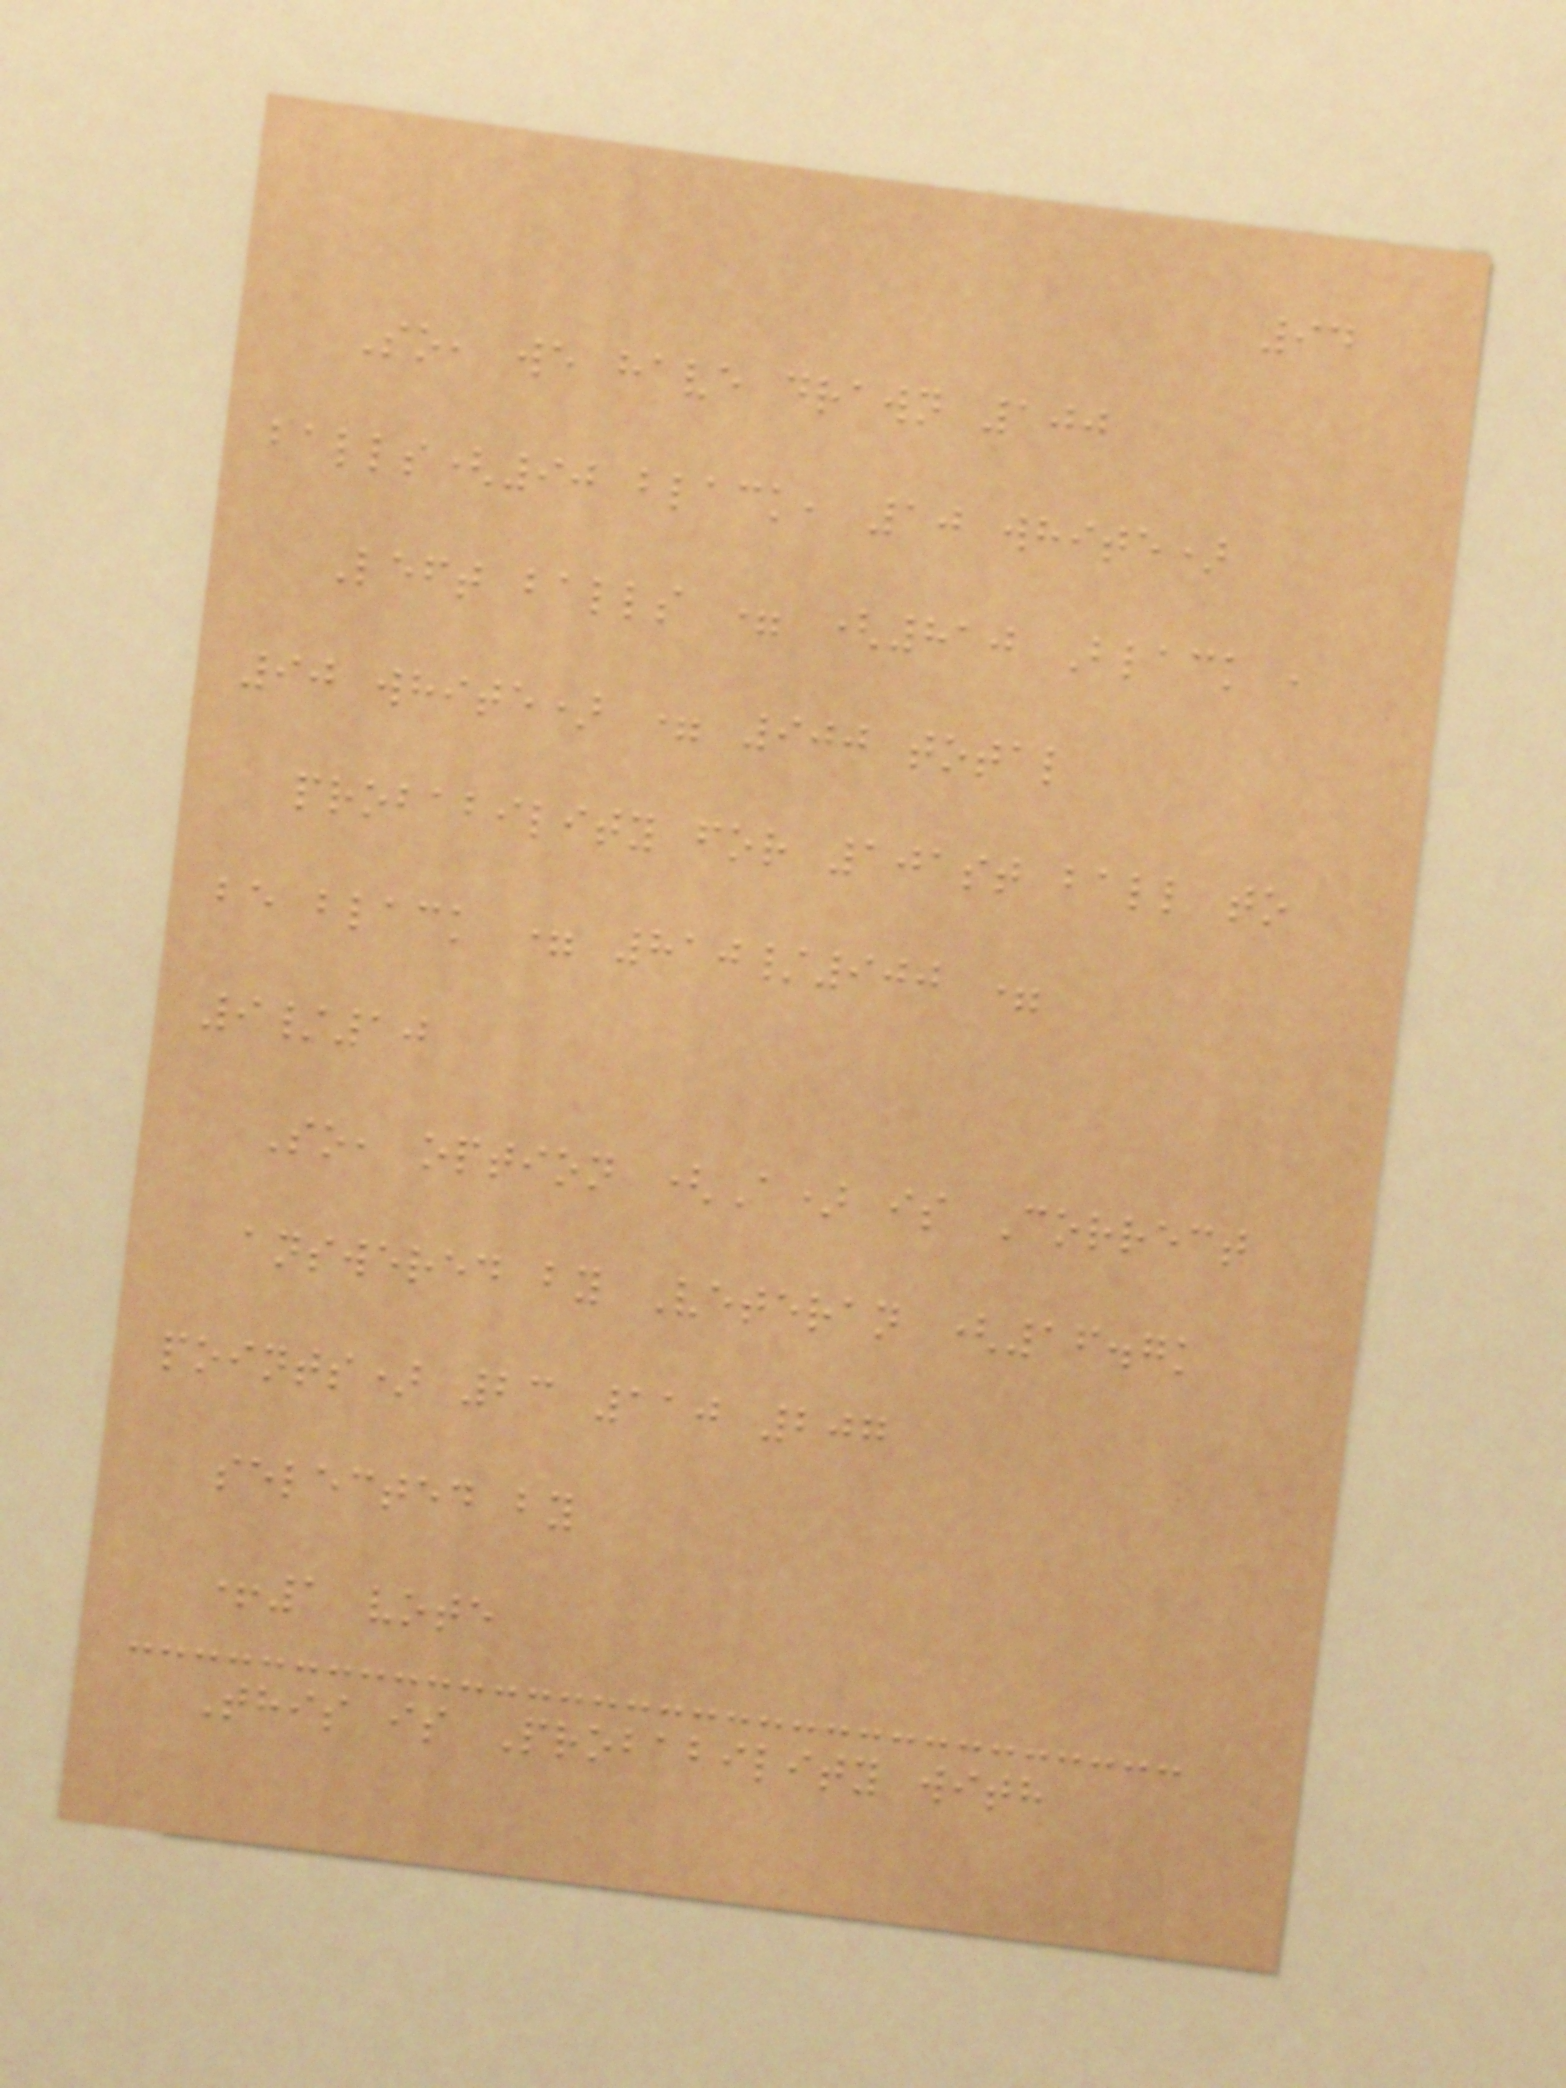94
So, we have drawn 100
balls(90 black, 10 white)
Left balls = (810 Black ,
90 white) = 900 total
probability for 101st ball to
be black = 810/900 =
9/10
So, option (A) is Correct
answered by Veteran (16.7k
points) 23 110 207
selected by
+1 vote
This is Probability with
